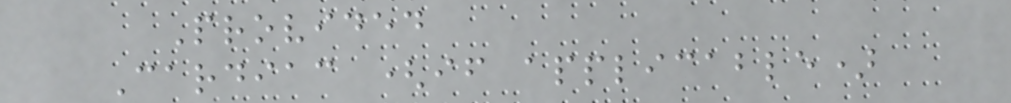Provided
Cardiac (if applicable)
